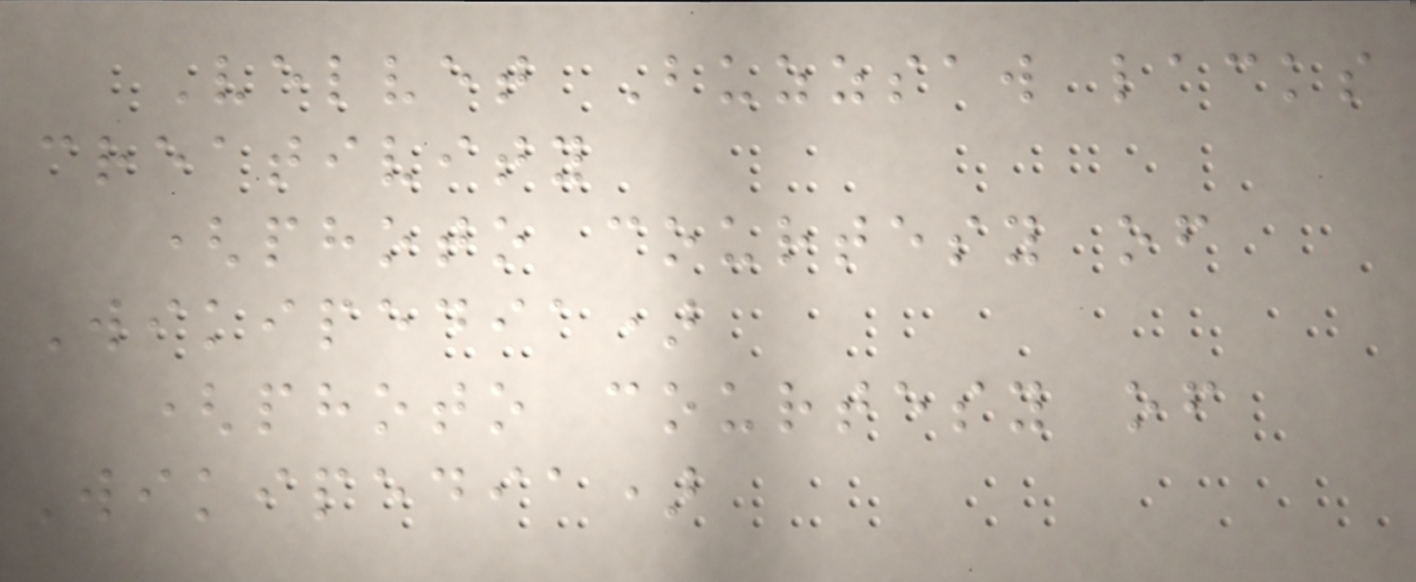Velvet Buzzsaw lacks
creativity
(photo courtesy of
Wikipedia)
(photo courtesy of
Wikipedia)
